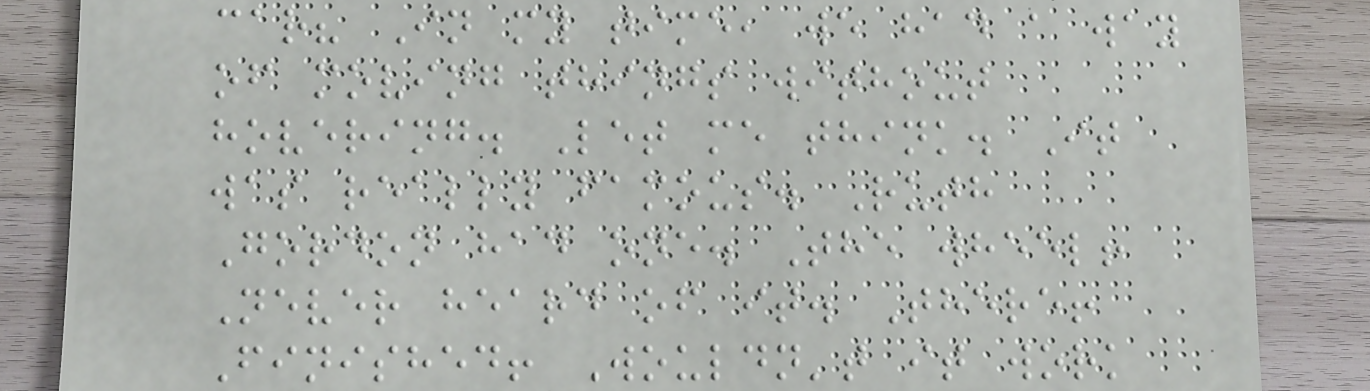car? In my time, we had a way
of moving things without
hovering. Let me think. It
was really famous. Ruth
Gordon had one. The wheel!
Never heard of it. There!
Finished! Wouldn't it work
